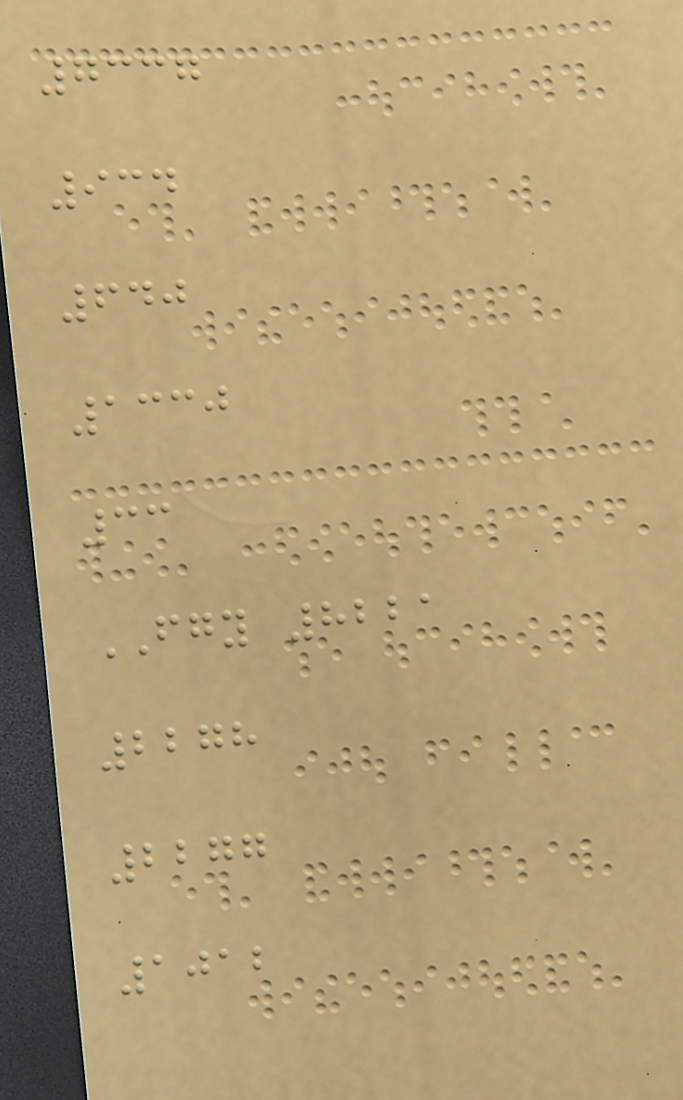7337
934
640
1330
33
FGY 8221
2278
2277
1012
